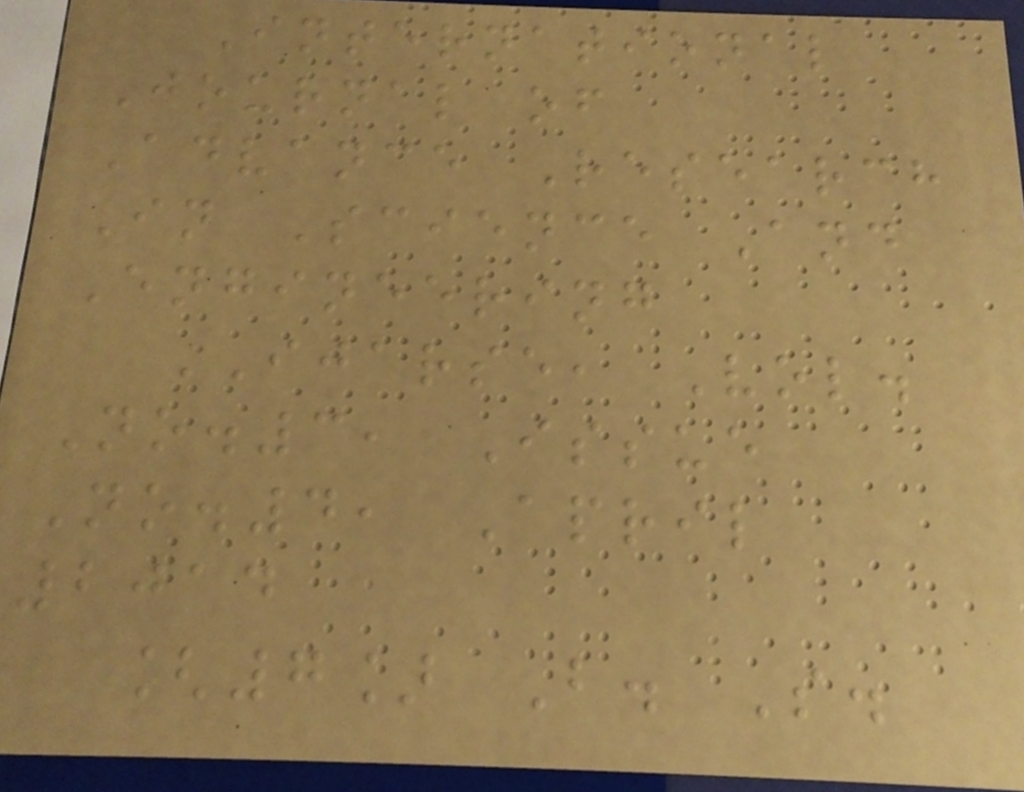International
Journal of
Advance Research
In Science And
Engineering
IJARSE, Vol.
No.3, Issue
No.4, April
2014
[7] B. S.
